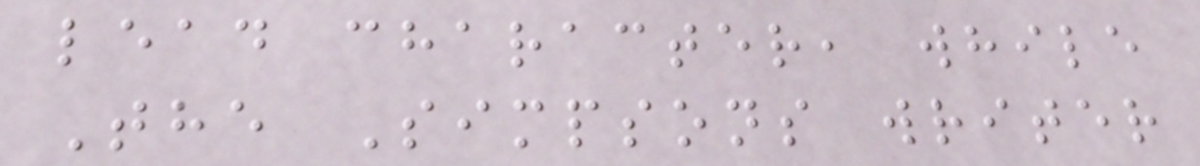lead character, while
The Simpsons writer
